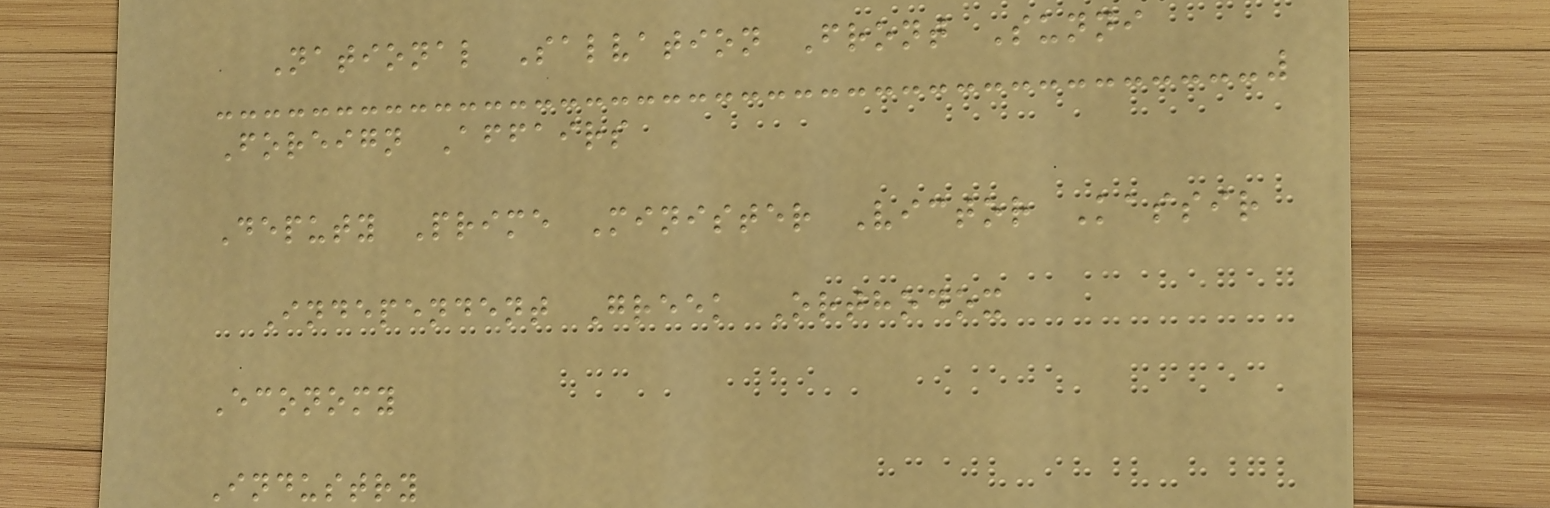National Salvation Front Sunni
Foreign Affairs
Deputy Prime Minister Victor Kassir
Independent Greek Orthodox
Economy
Industry
